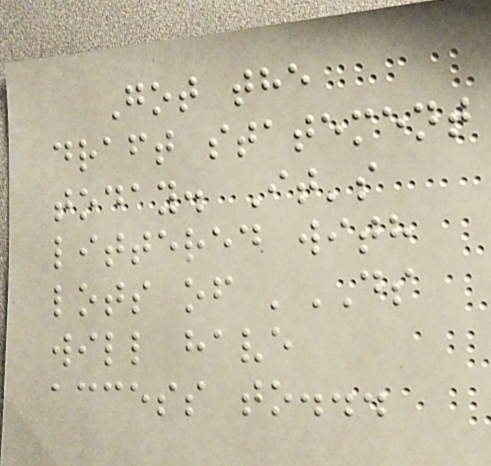Got the
draft statement
today. It's
littered with
lots of 'DS
will have
access to...
